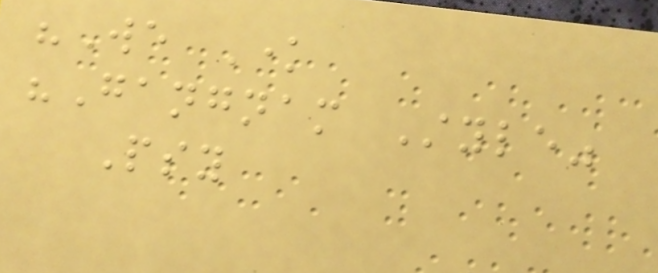"We Know
"Gangnam Style"
Psy
